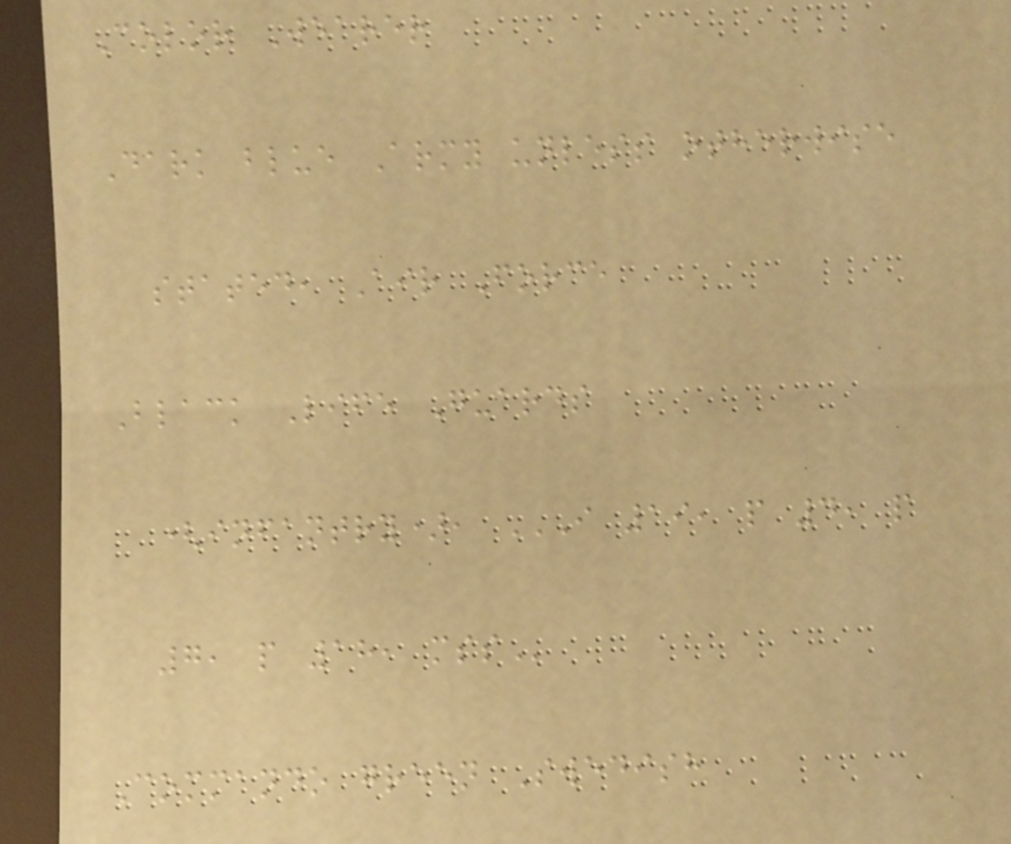Color Wearer
Dark blue Army unless otherwise
stated, Air Force
Black Life Guards
(infantry), I 19, P 4, P
7, P 18, MSS
Commando green Swedish
